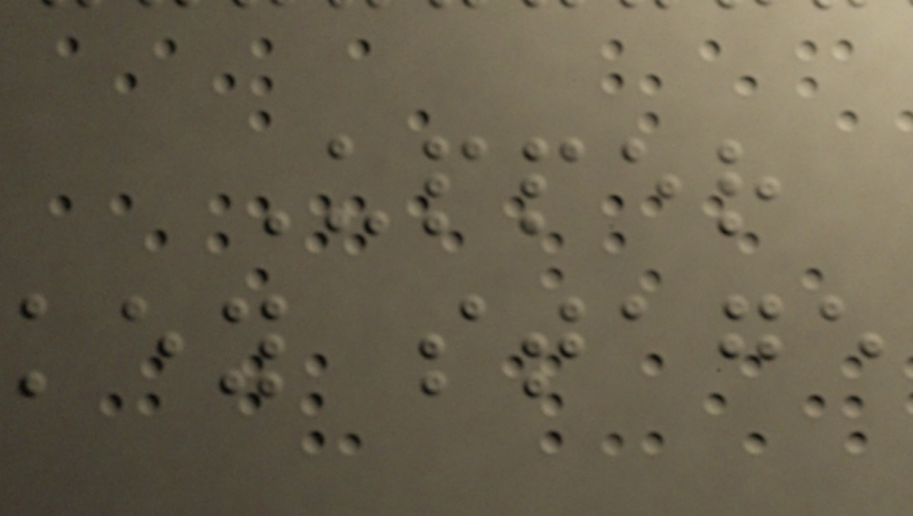Upper
key stage
